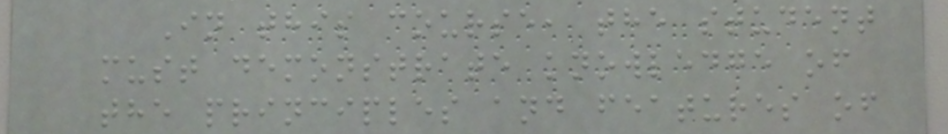In this course, the student
must demonstrate knowledge of
the principles and features of
